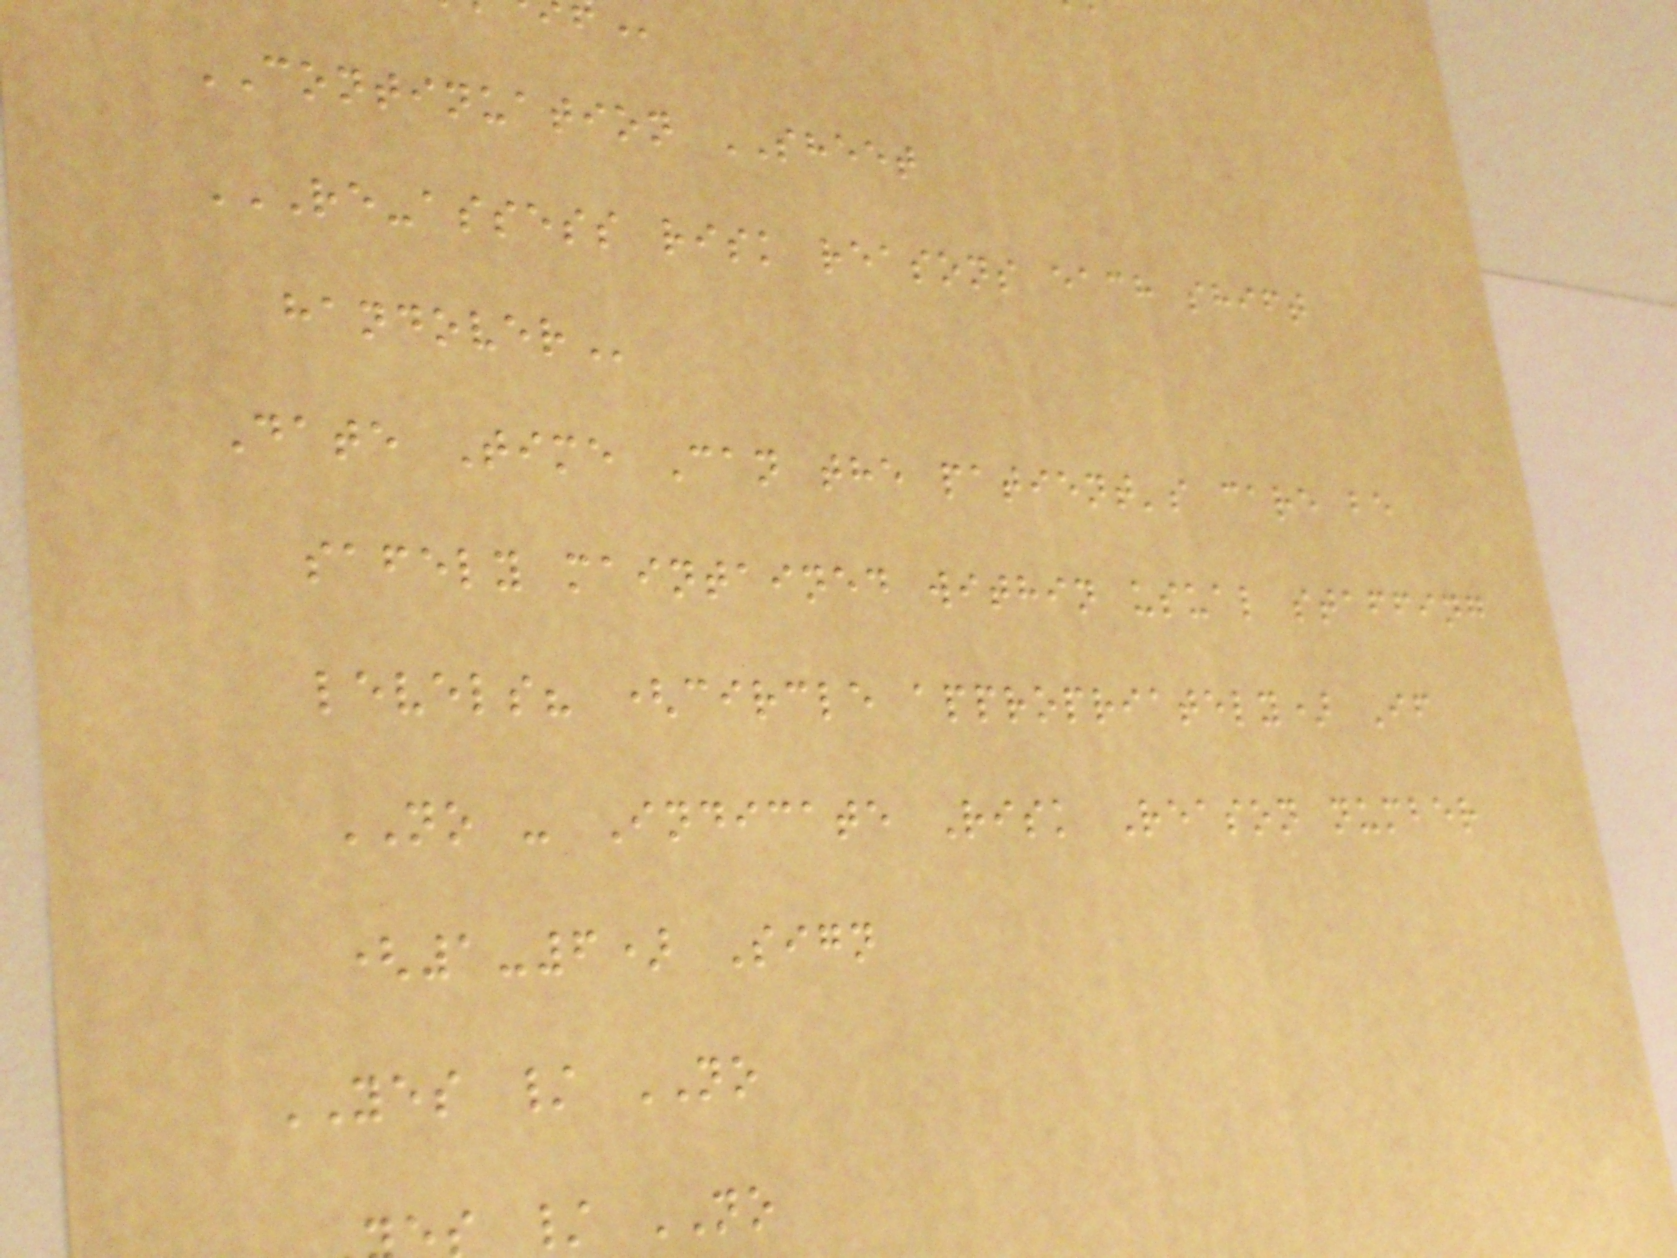CONTINUATION SHEET
RE-ASSESS RISK REASONS EACH SHIFT
Date Time Can the patient's care be
safely maintained within usual staffing
levels? (circle appropriately) If
NO - Indicate Risk Reason number
(1-6) Sign
YES / NO
s / NO
